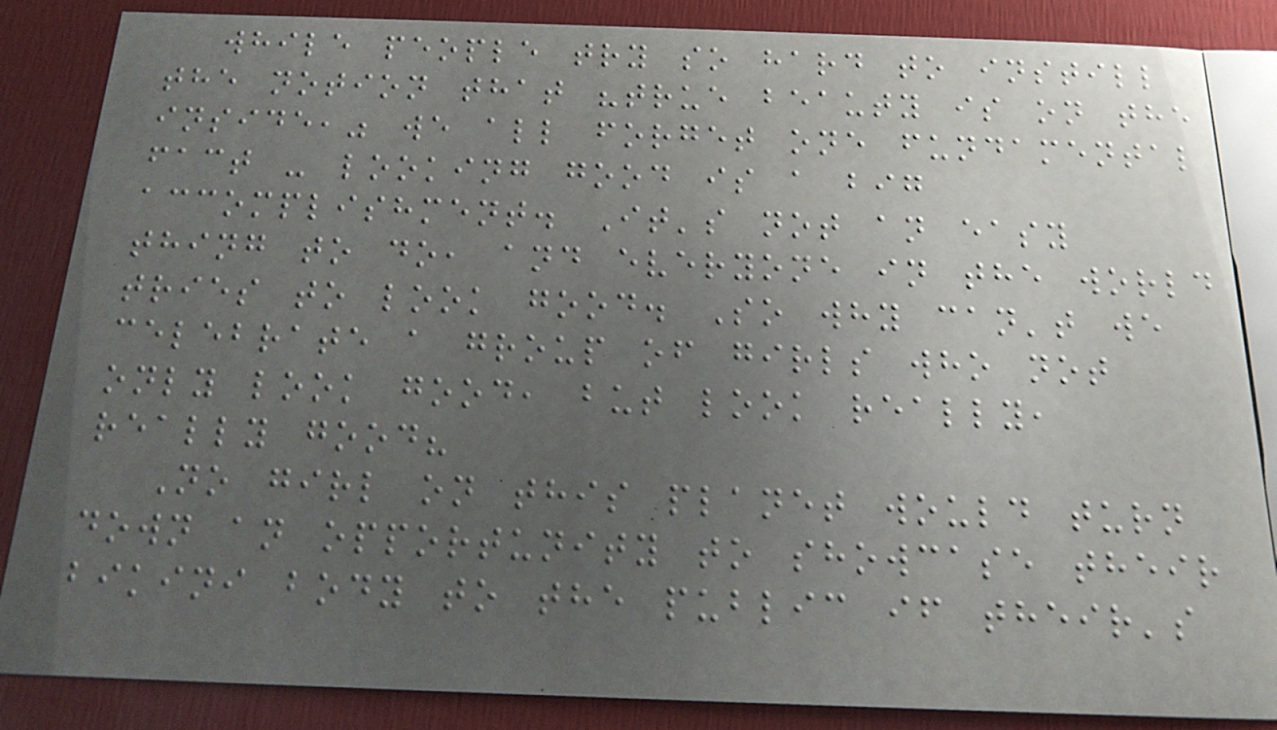while people try so hard to instill
the notion that "true beauty is on the
inside," we all forget one fundamental
fact - looking good is a big
accomplishment. It's not an easy
thing to do, and everyone in the world
tries to look good. So why can't we
celebrate a group of girls who not
only look good, but look really,
really good?
No girl on this planet would turn
down an opportunity to showcase their
bikini body to the public if their's
